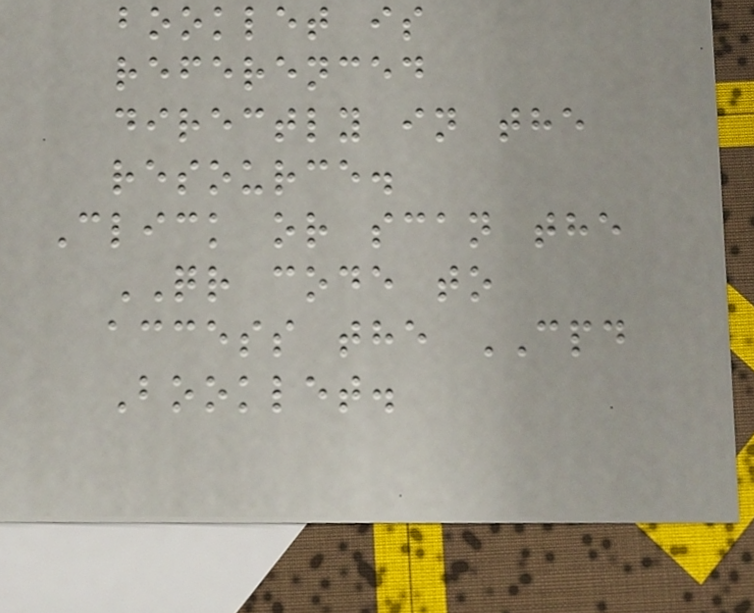booklet is
referenced
directly in the
resource.
Click or scan the
QR code to
access the CPD
Booklet.
